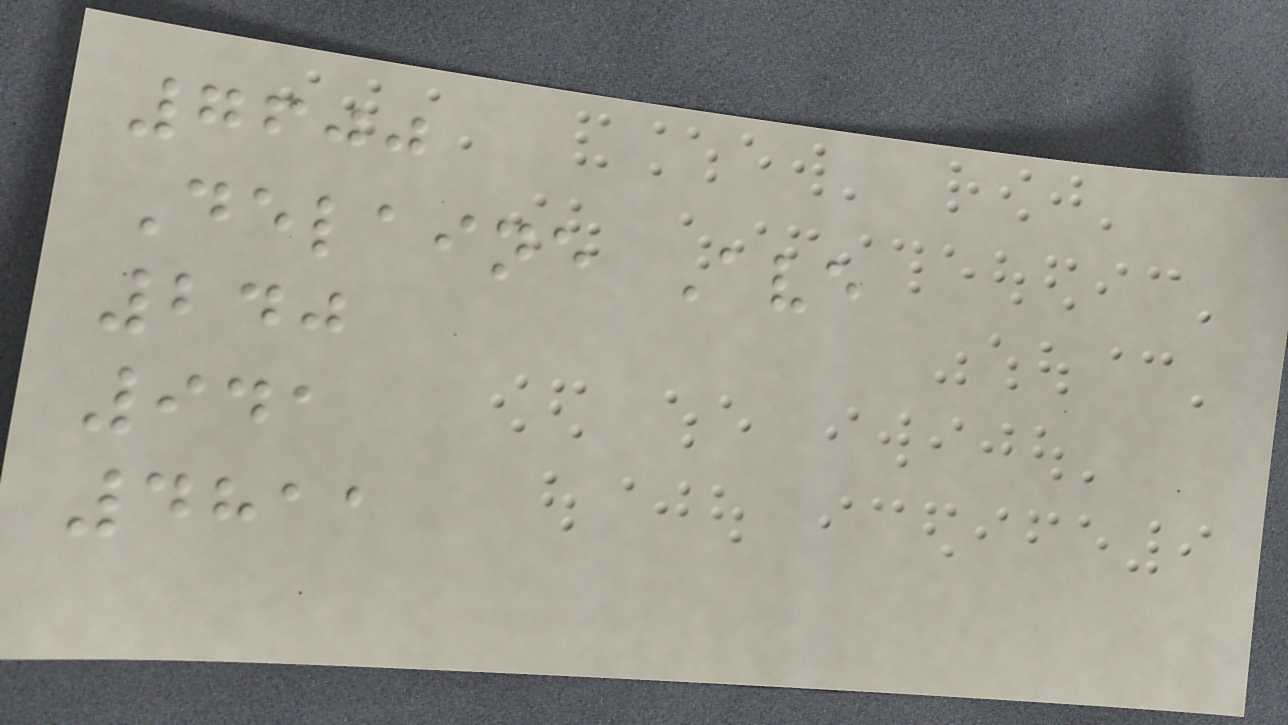7600
Delaine Ave
240
941
4811
